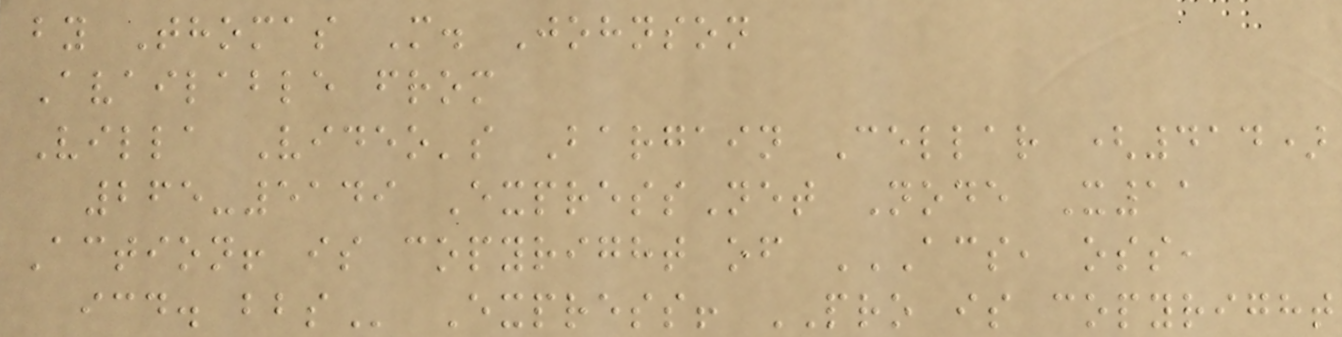by Thomas M. Johnson
Available from
Villa Video's Bargain Cellar (414)
265-5149 ExpressNet Node X11
Action! is copyright of ACS, OSS,
ICD. BBS Express! PRO is copyright
